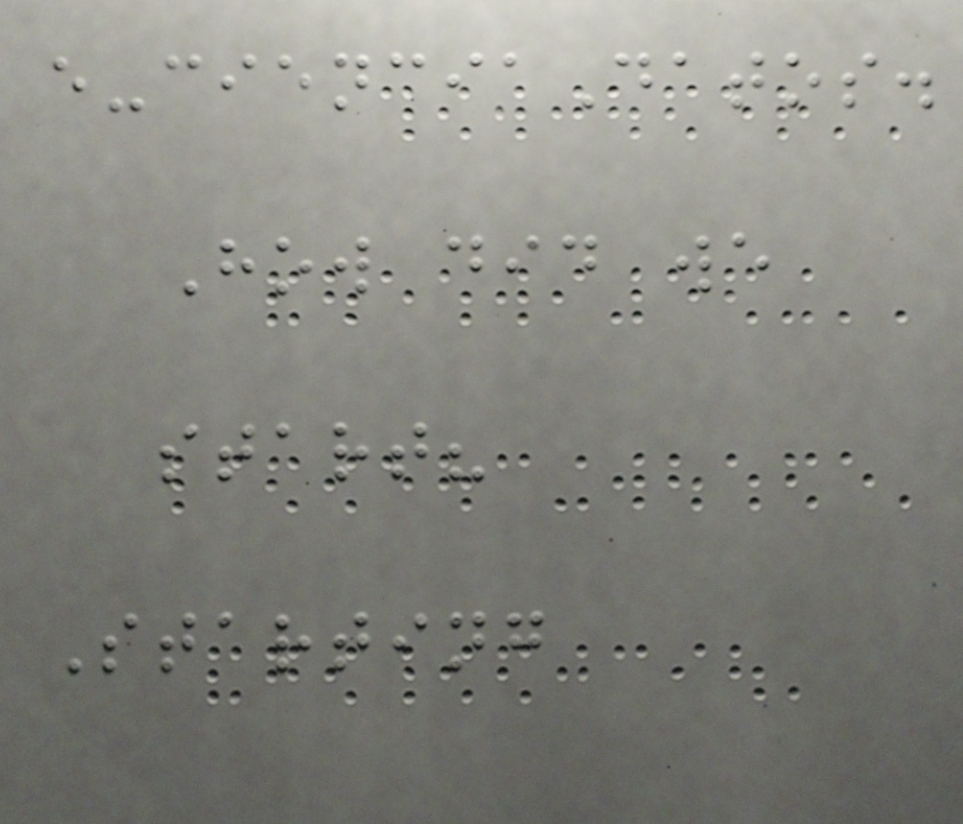e-cienciaDatos.
How did we
start?
Starting
